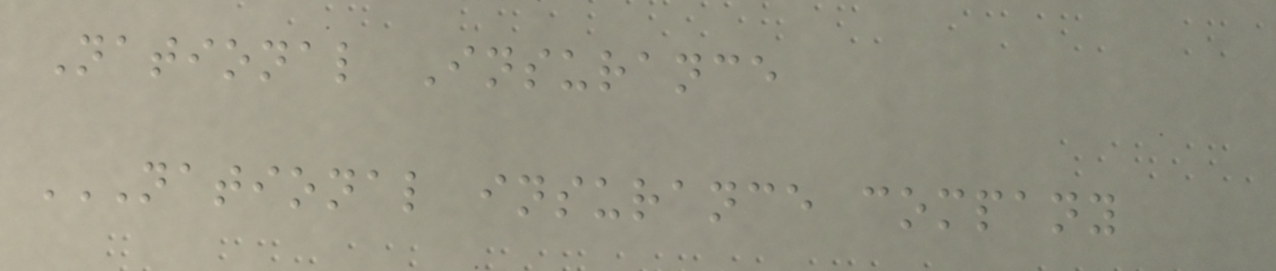National Insurance
NATIONAL INSURANCE COMPANY
